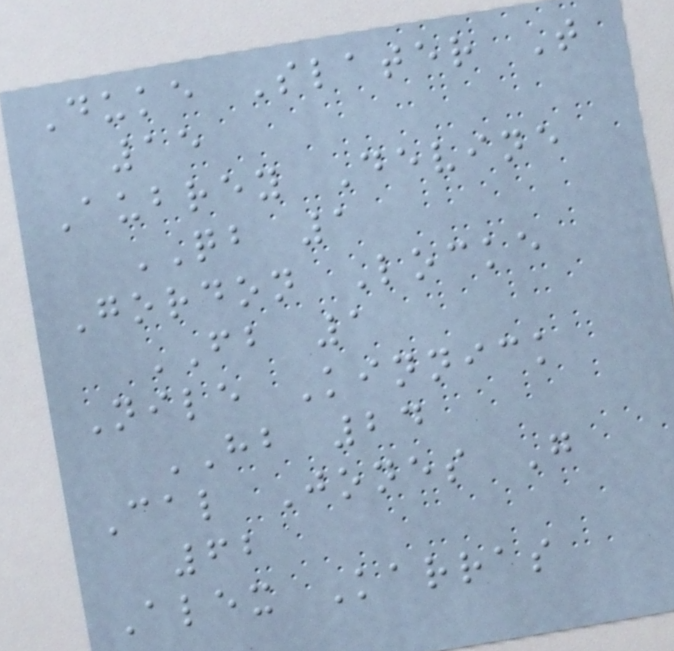Duke Slater T
15
Aubrey Devine
QB 1
Gordon Locke
FB 1
Nile Kinnick
HB 24
Cal Jones G
62
Alex Karras
